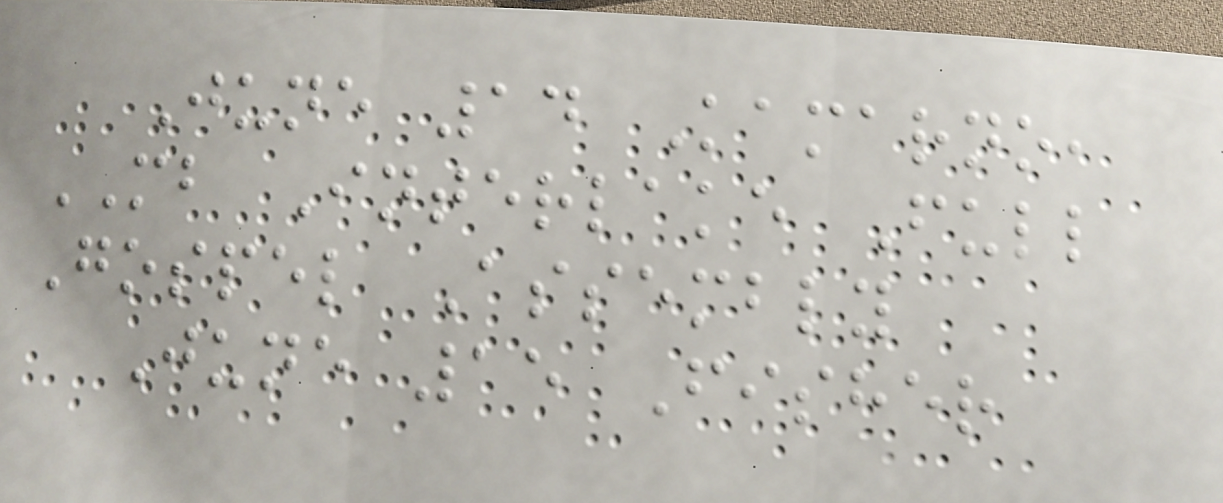June 14 Kamarno,
MB Interlake Full
Gospel Assembly
June 15 Fisher
